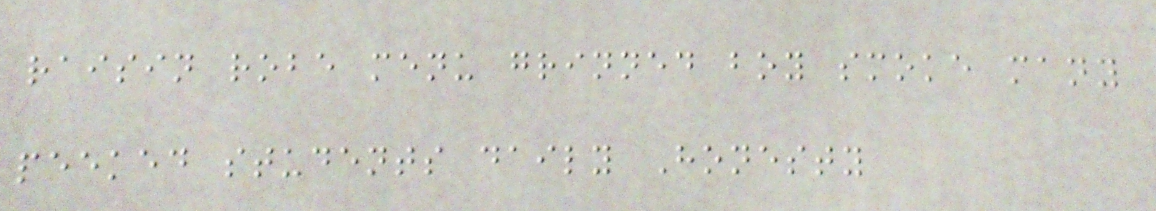raisin robe menu grinned boy smoke many
peeked students daily Honesty
